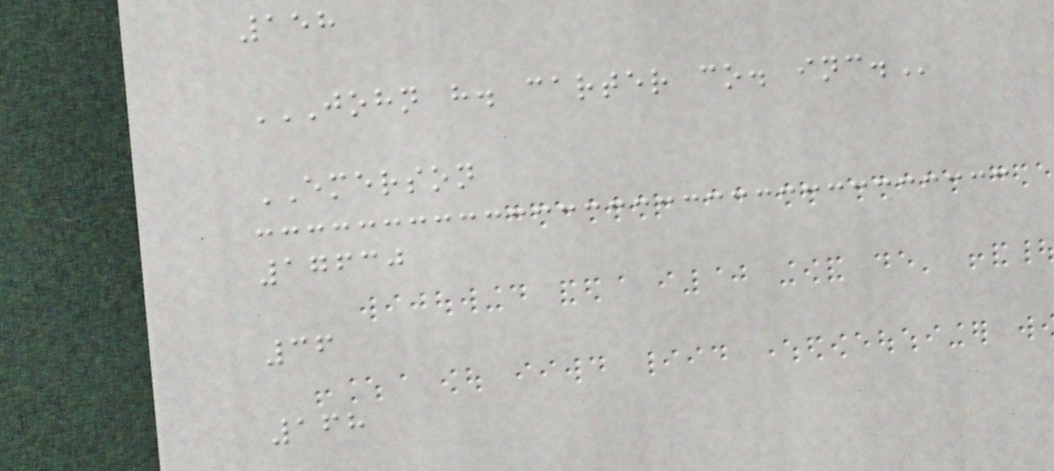158
JOHN H. CARTER CO. INC.
EMERSON
17630
36
168
